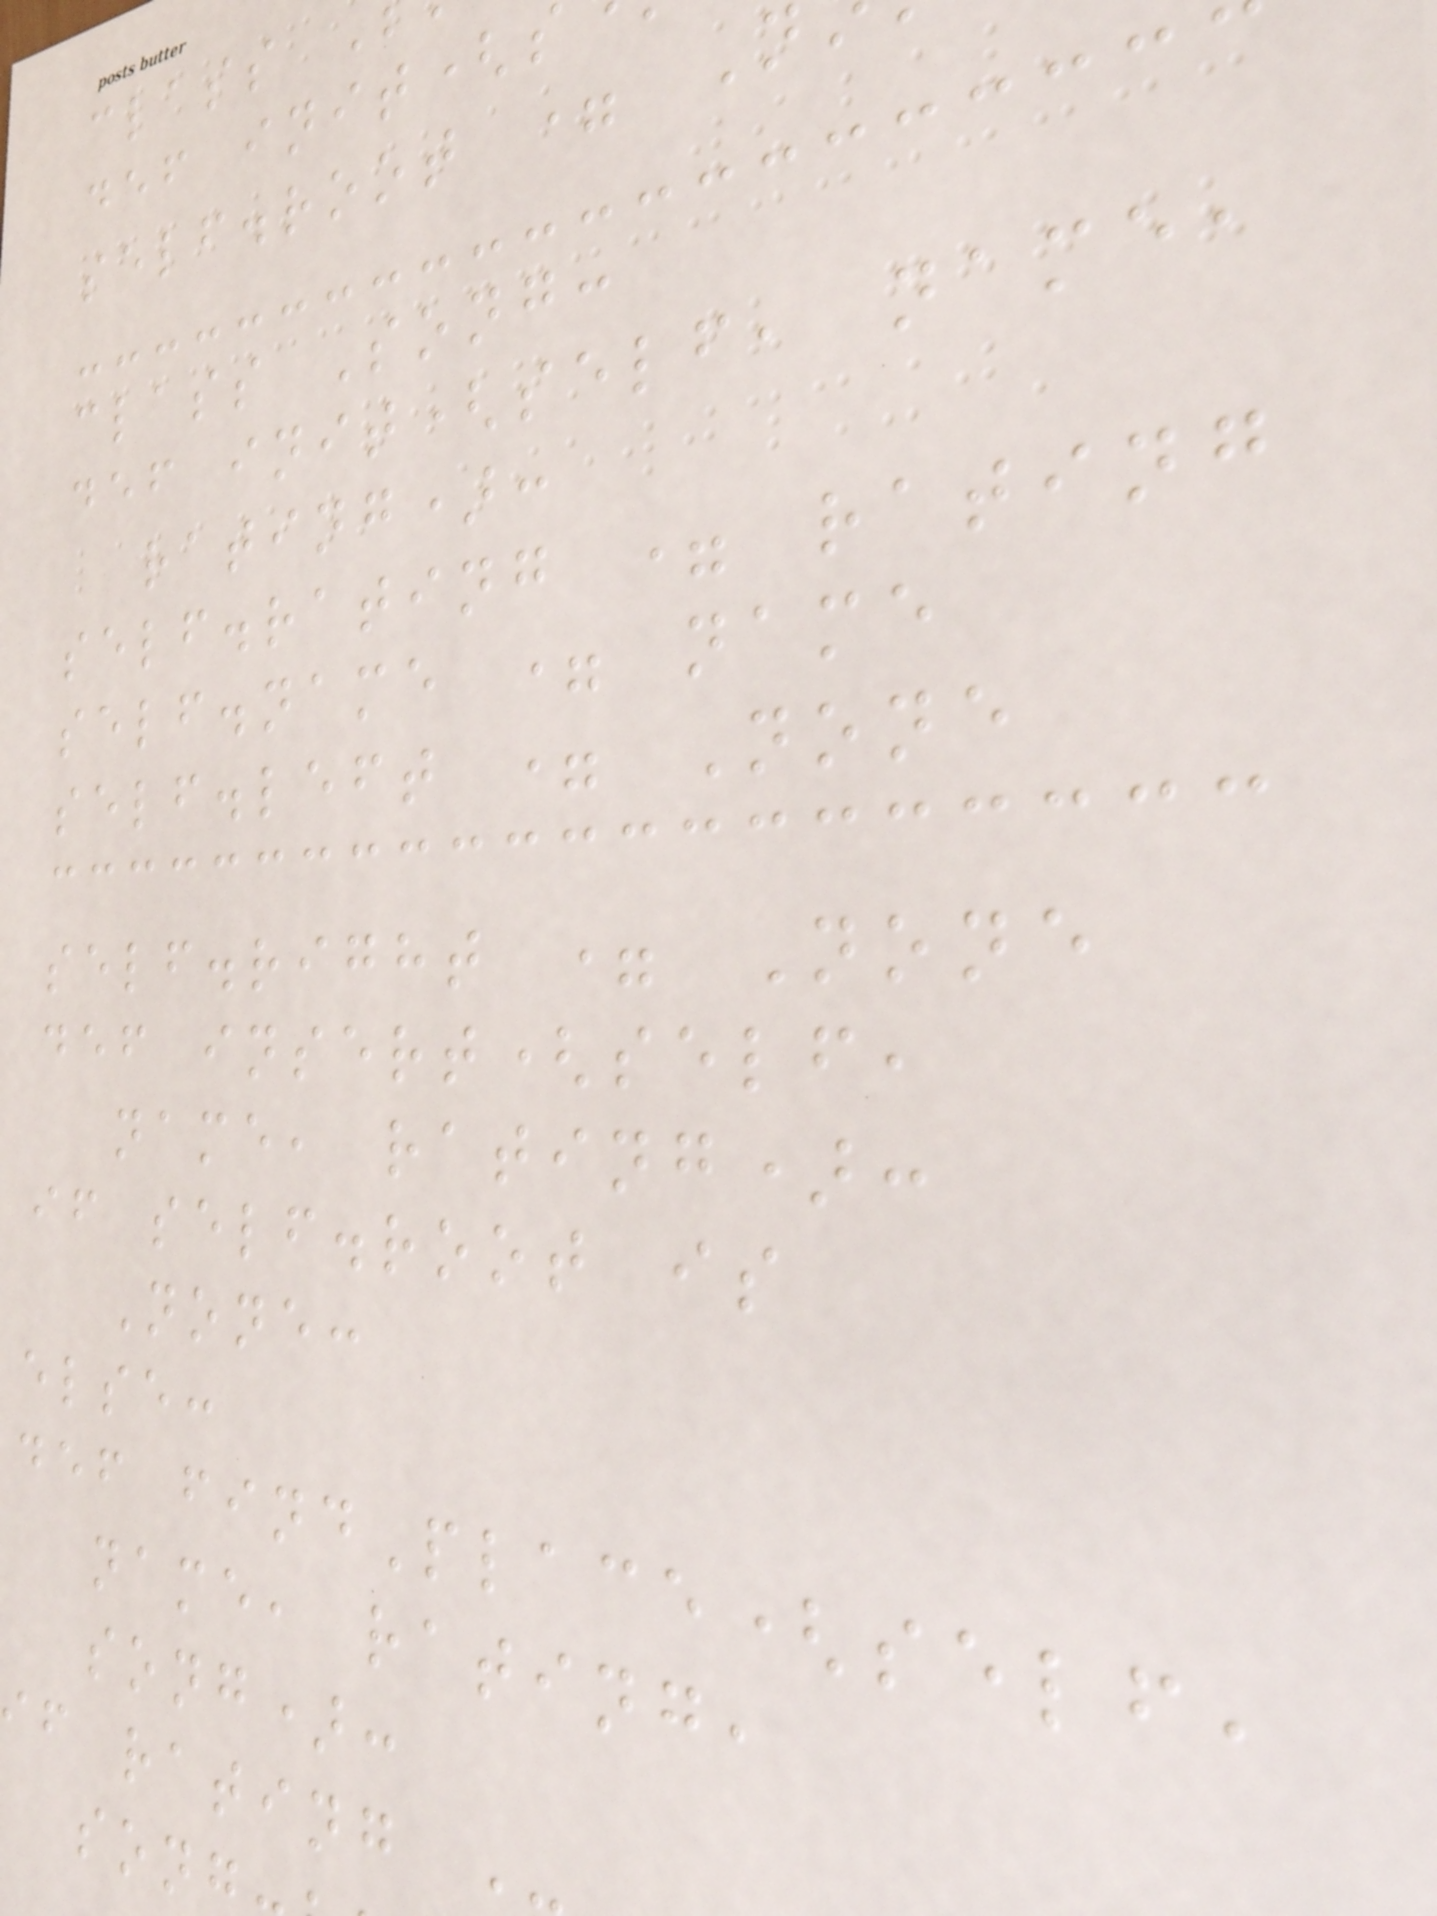class
def init(s
self.root = N
class Song:
def init(self, name,
rating):
self.rating = rating
self.name = name
self.left = None
self.right = None
def insert(self,
name, rating):
if self.root is
None:
else:
def findPlace(self,
name, rating,
song):
f rating
